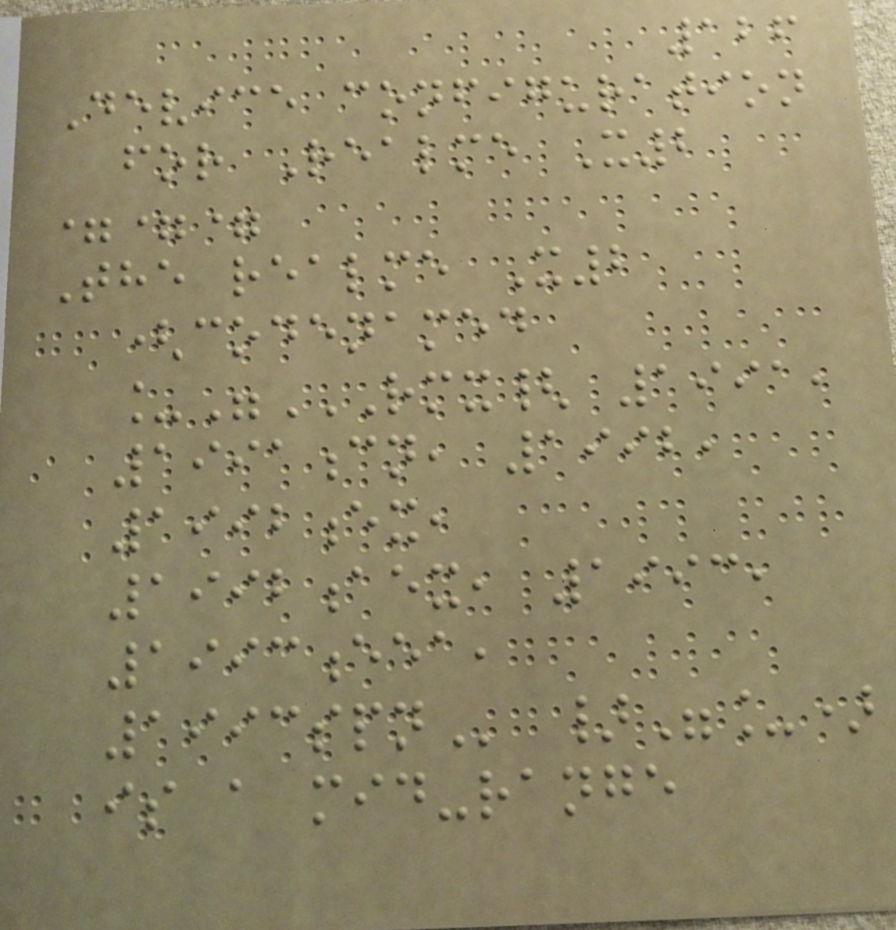126
Device configuration
for Realme X2
===
The realme X2
(codenamed
_"RMX{ 1991,
1991CN, 1992,
1992EX,
1992AEX, 1993,
1993EEA,
1993SPN }"_)
is a mid-range
